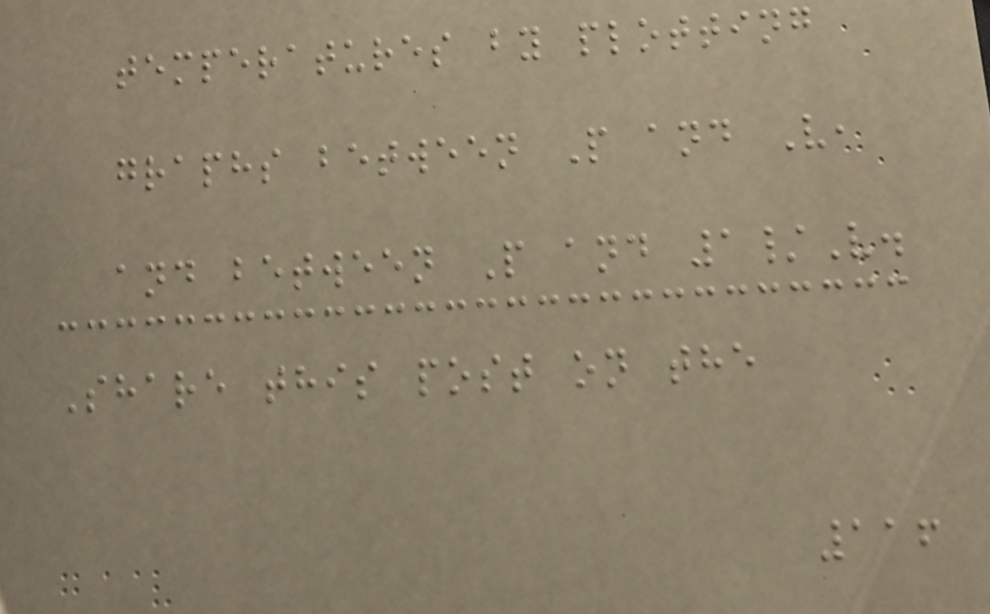temperatures by plotting
graphs between P and V,
and between P and 1/V.
Share this post on the
116
